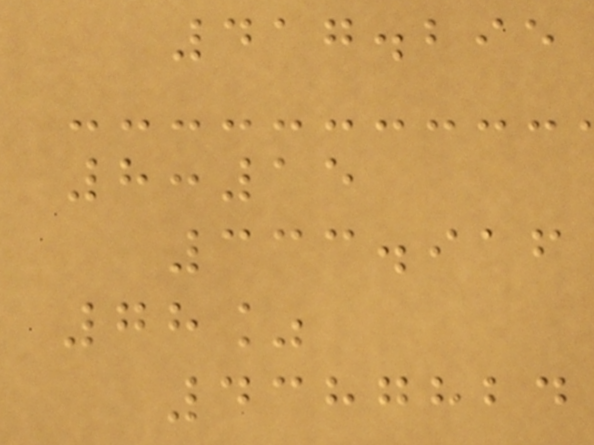417.295
8:15
333.916
78%
4387824
